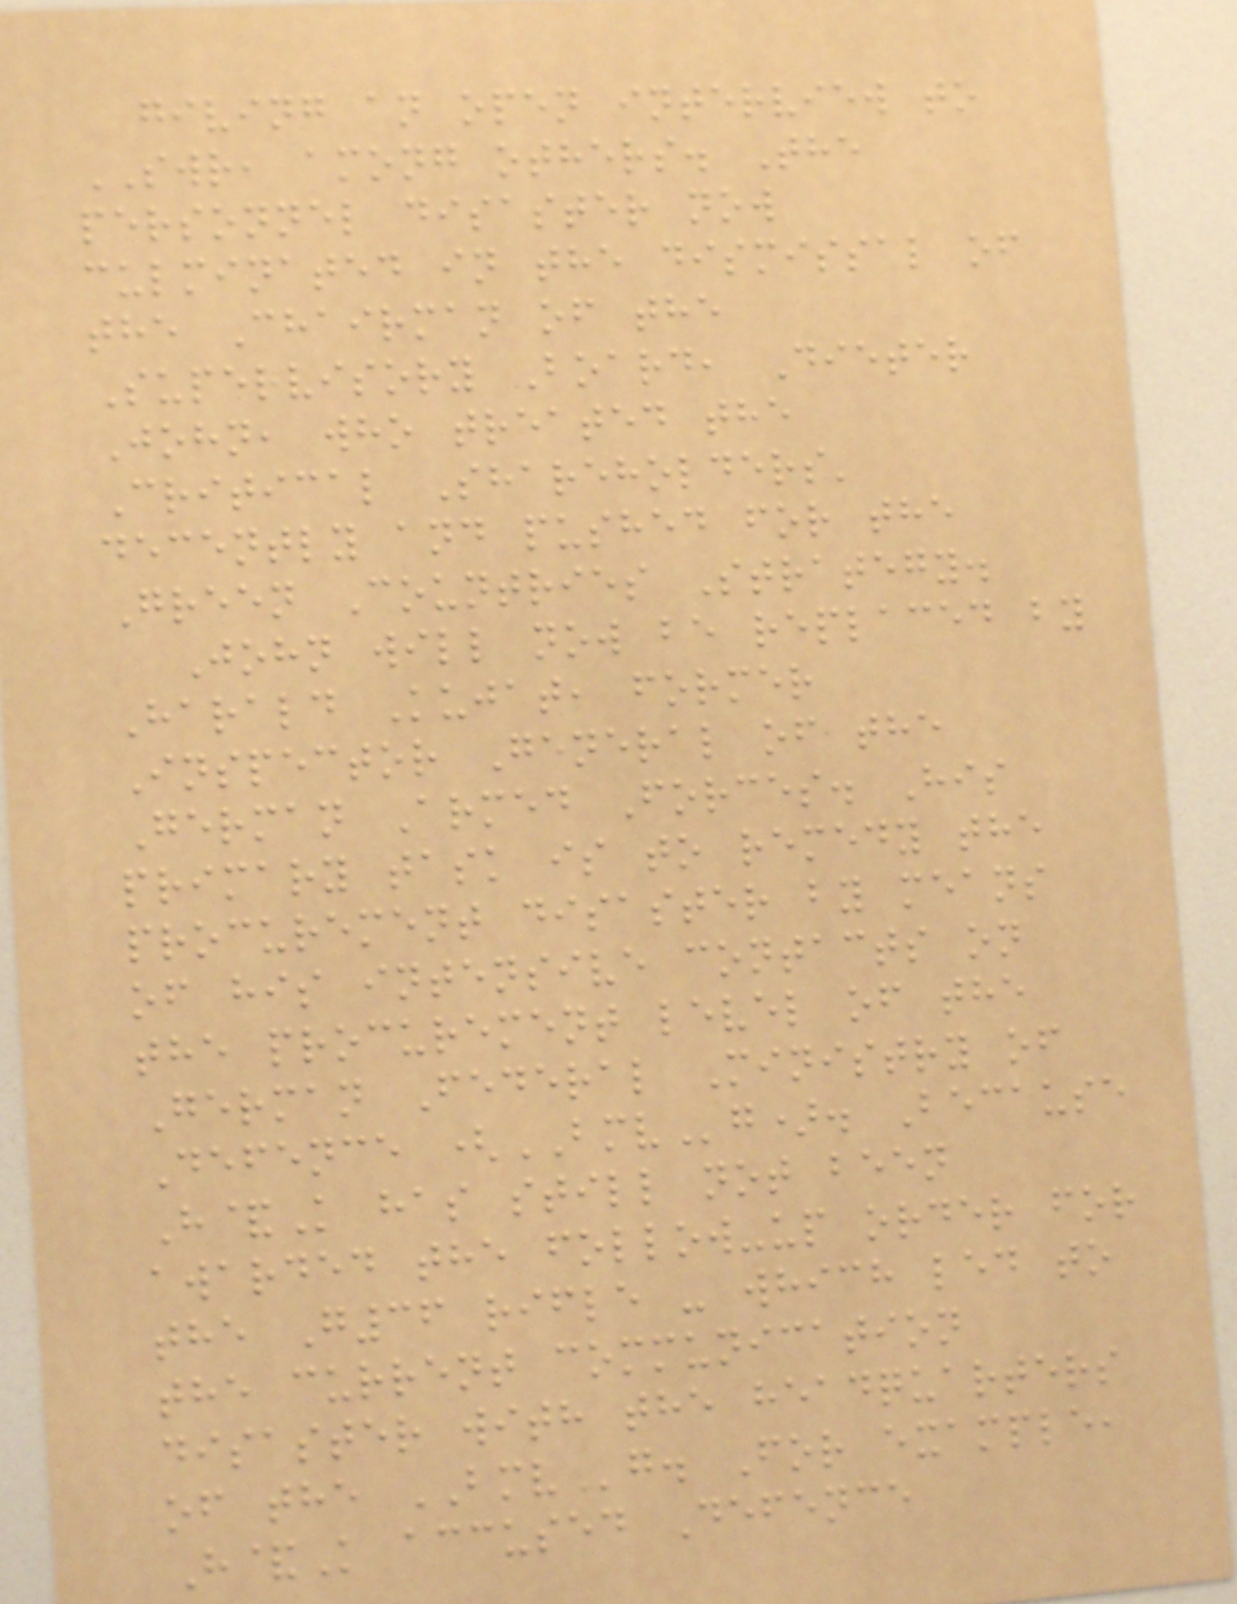giving an open interview to
SWR, among others. The
personnel disaster now
culminated in the dismissal of
the Chairman of the
Supervisory Board, Dieter
John, who treated the
Critical Shareholders'
decently and pushed for the
Green Countries Strategy.
John will now be replaced by
Harald Kujat, former
Inspector General of the
German Armed Forces. His
primary task is to remedy the
procurement disaster by means
of his intensive contacts on
the procurement level of the
German Federal Ministry of
Defence (BMVg). Because
H&K has still not been
awarded the follow-up order for
the G36 rifle - which led to
the current communication
disaster with the headquarters
of the BMVg. For example,
H&K accused Defence
